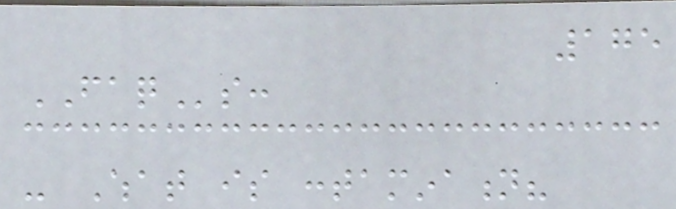175
FAQs:
- What is contamination?
